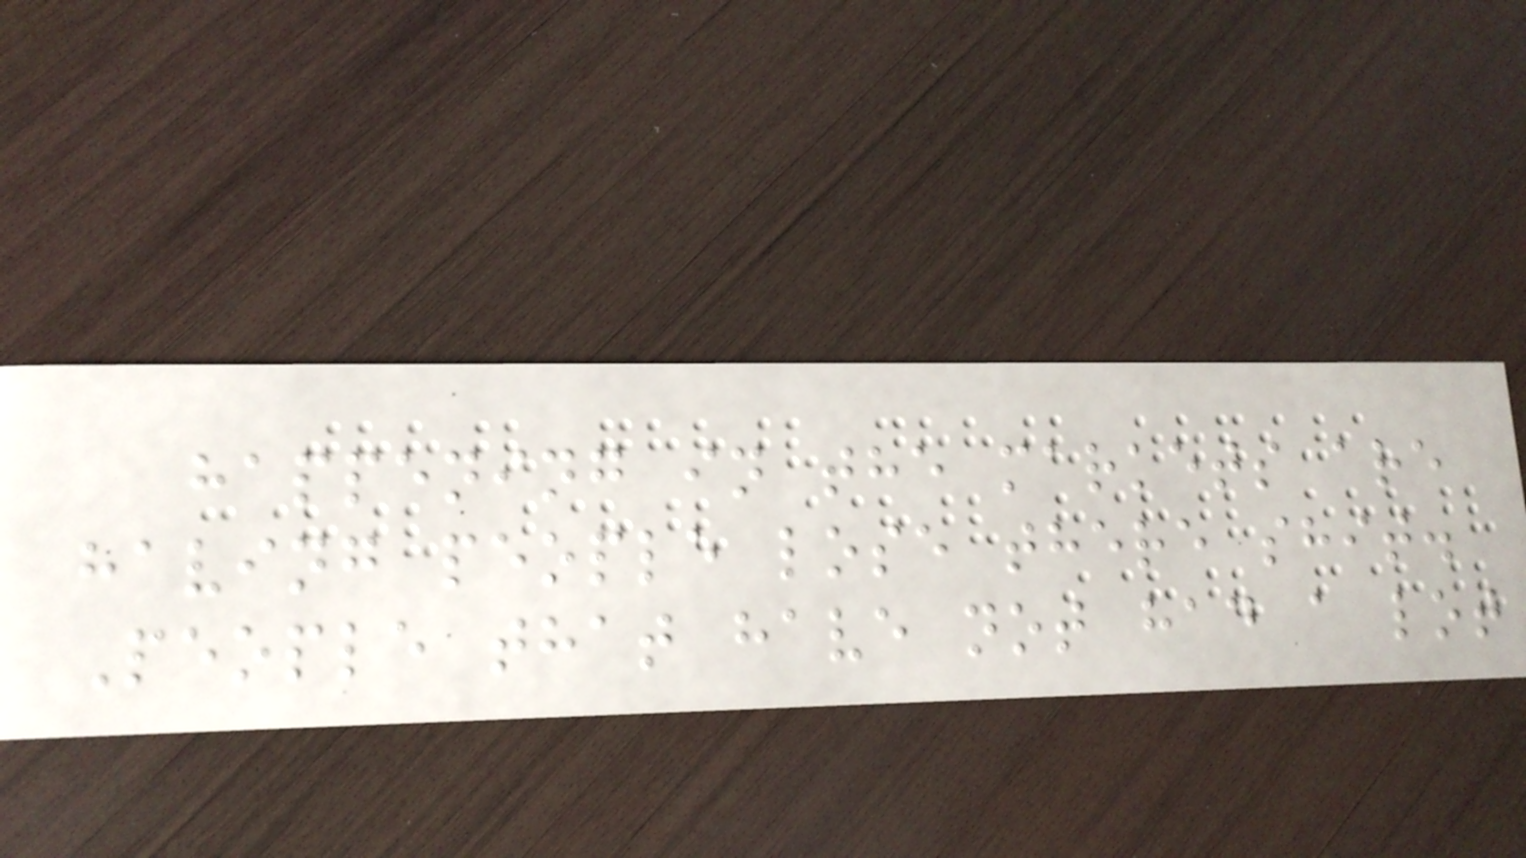happening in the markets are
having people lose there shit.
People that have not had a lot
